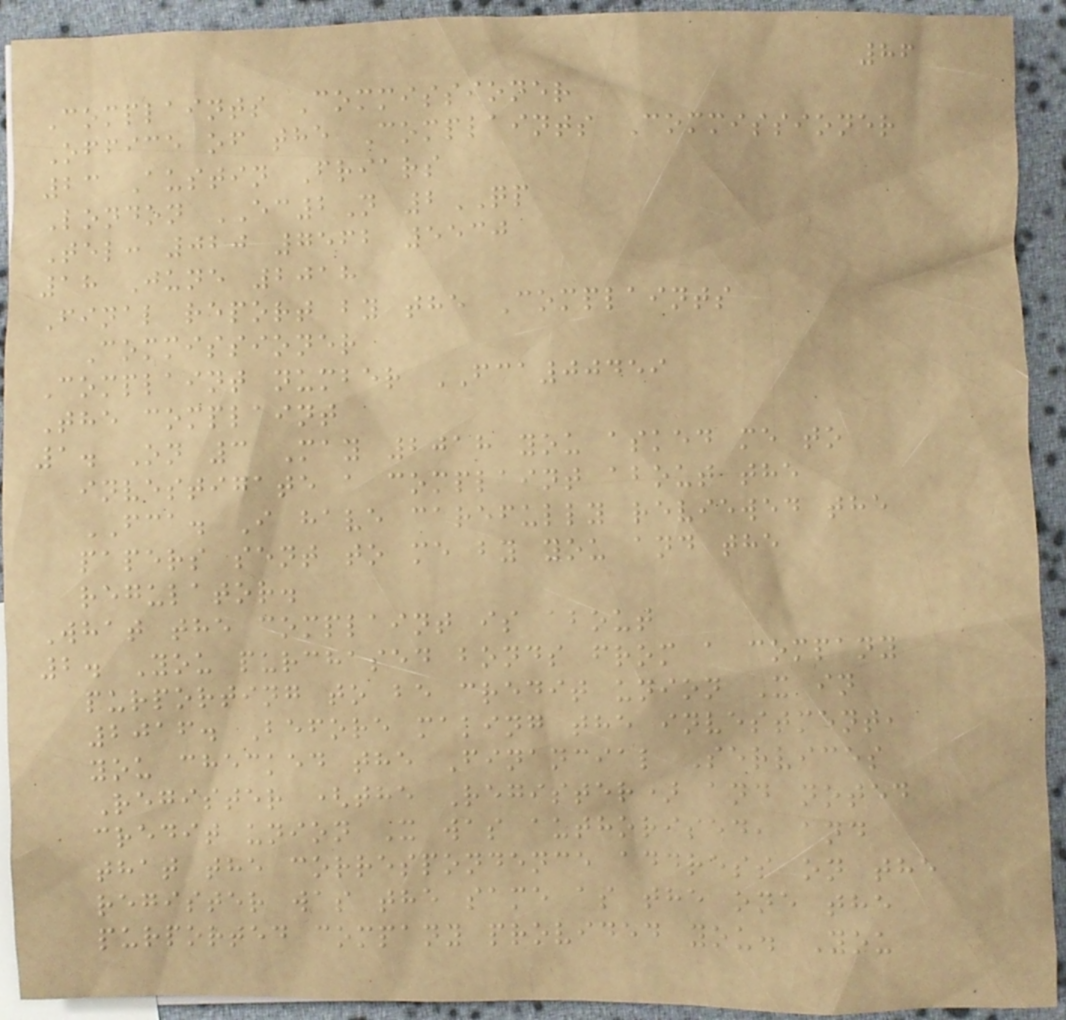86
Complaints Commissioner
Office of the Complaints Commissioner
23 Austin Friars
London EC2N 2QP
Tel: 020 7562 5530
18 June 2018
Final report by the Complaints
Commissioner
Complaint number FCA00459
The complaint
1. On 3 May 2018 you asked me to
investigate a complaint about the
FCA. I have carefully reviewed the
papers sent to me by you and the
regulator.
What the complaint is about
2. You purchased bonds from a company
purporting to be credit union X in
2016. Before making the investment,
you checked the Financial Services
Register (the Register) and noted
credit union X was authorised, and
that the correspondence address on the
register was the same as the one the
purported company provided you. You
